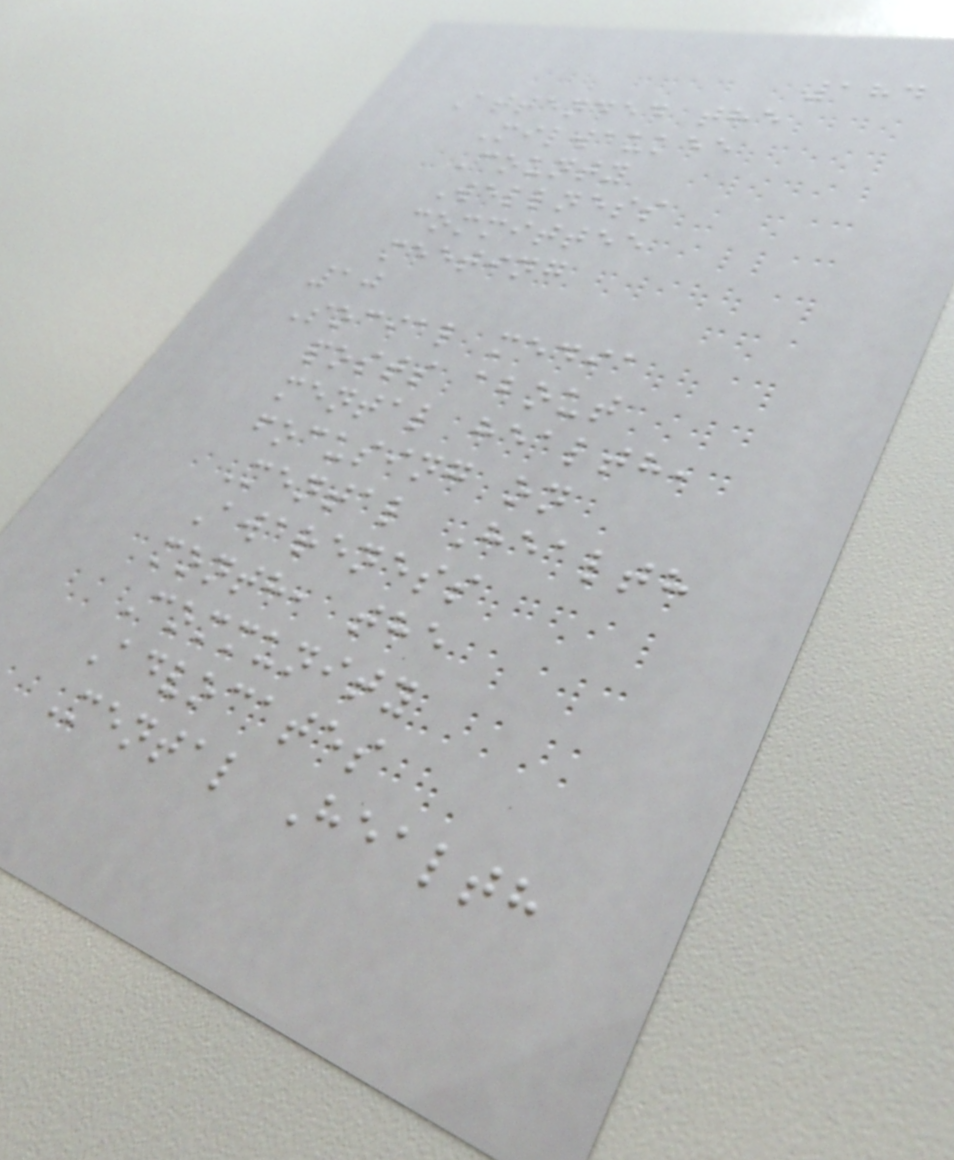184
Attended the
Milwaukee
County
Wellness
committee
meeting
10
Social media
posts about
mental health,
focusing on
Mental Health
Awareness
month, the
Community
Advocates
Mental Health
